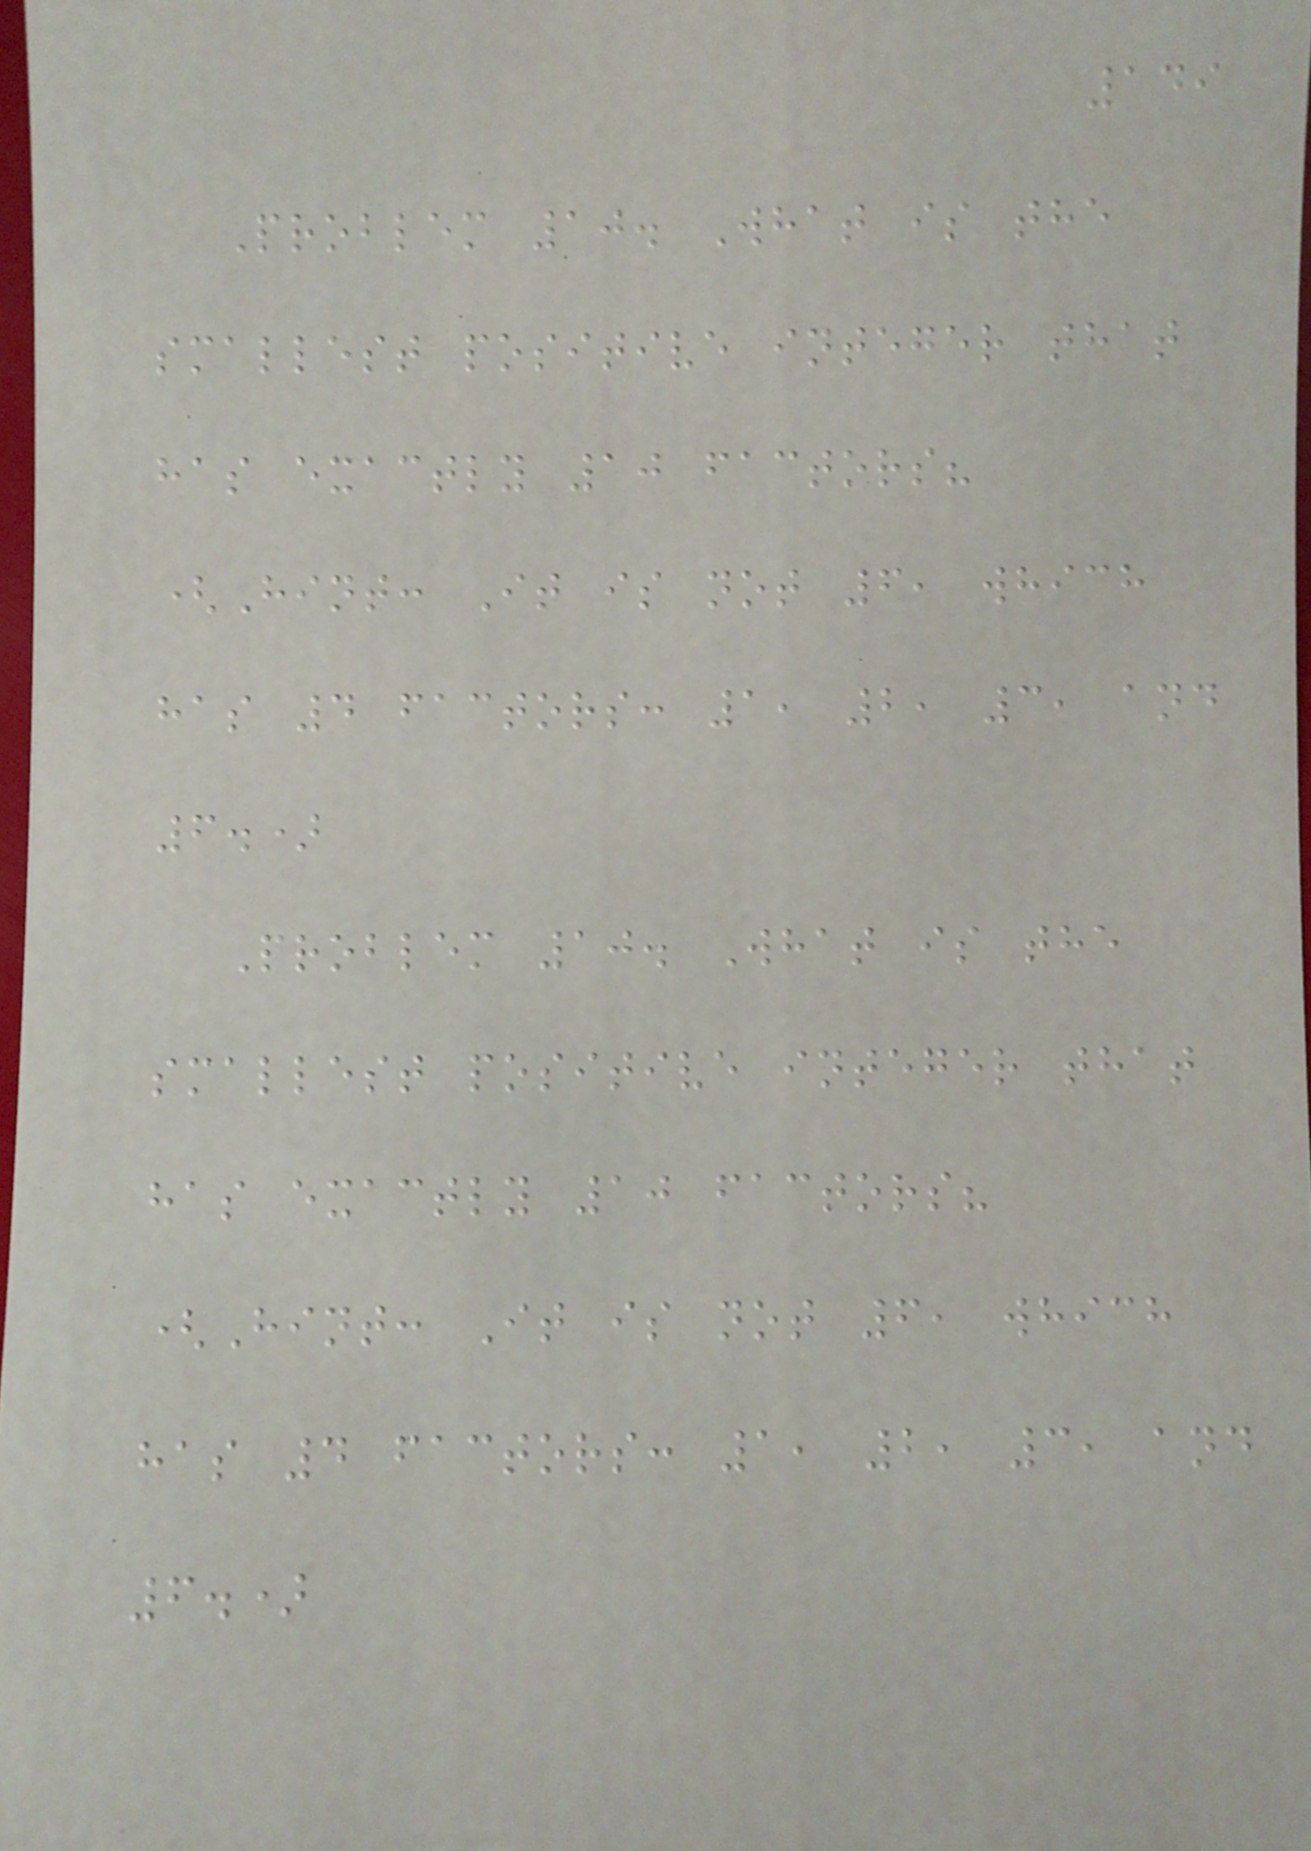149
Problem 10. What is the
smallest positive integer that
has exactly 10 factors?
(Hint: It is not 6, which
has 4 factors: 1, 2, 3, and
6.)
Problem 10. What is the
smallest positive integer that
has exactly 10 factors?
(Hint: It is not 6, which
has 4 factors: 1, 2, 3, and
6.)
